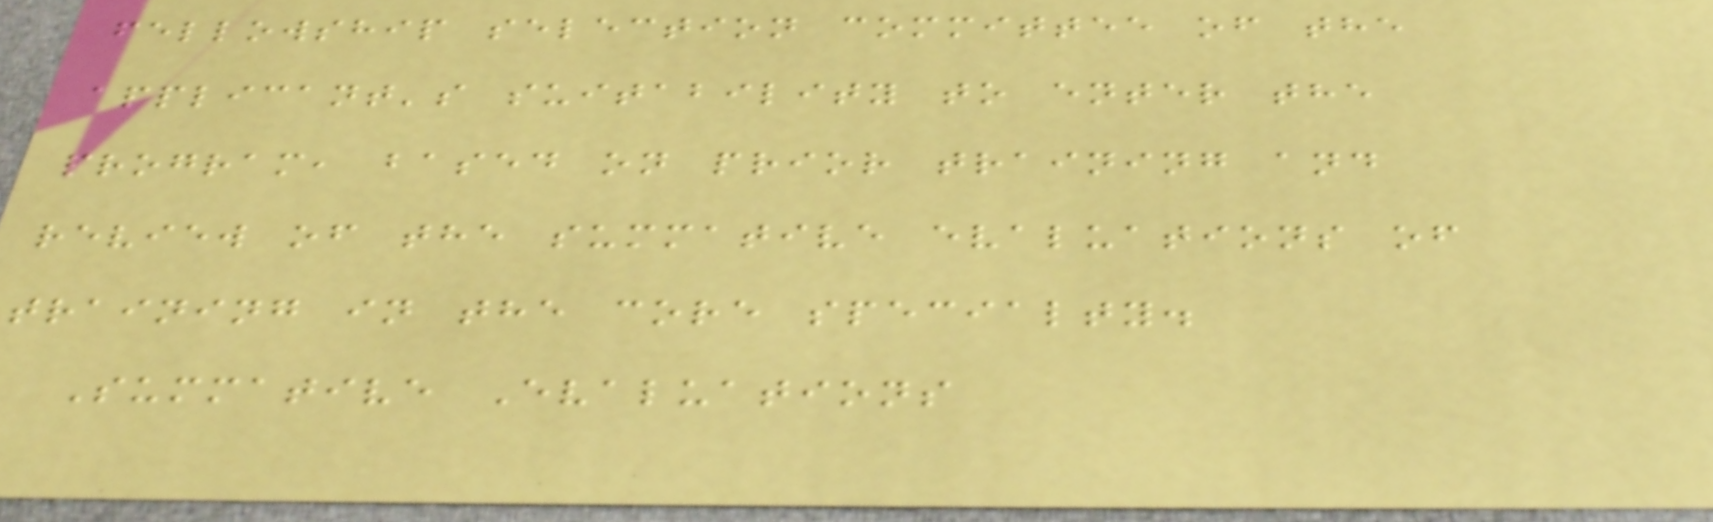fellowship selection committee of the
applicant's suitability to enter the
program, based on prior training and
review of the summative evaluations of
training in the core specialty.
Summative Evaluations
